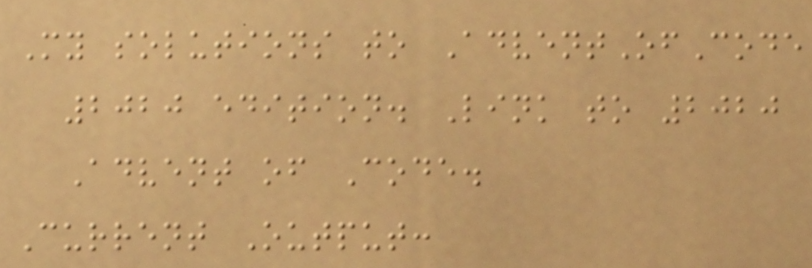My solutions to AdventOfCode
2020 edition. Link to 2020
Advent of Code.
Current Output:
